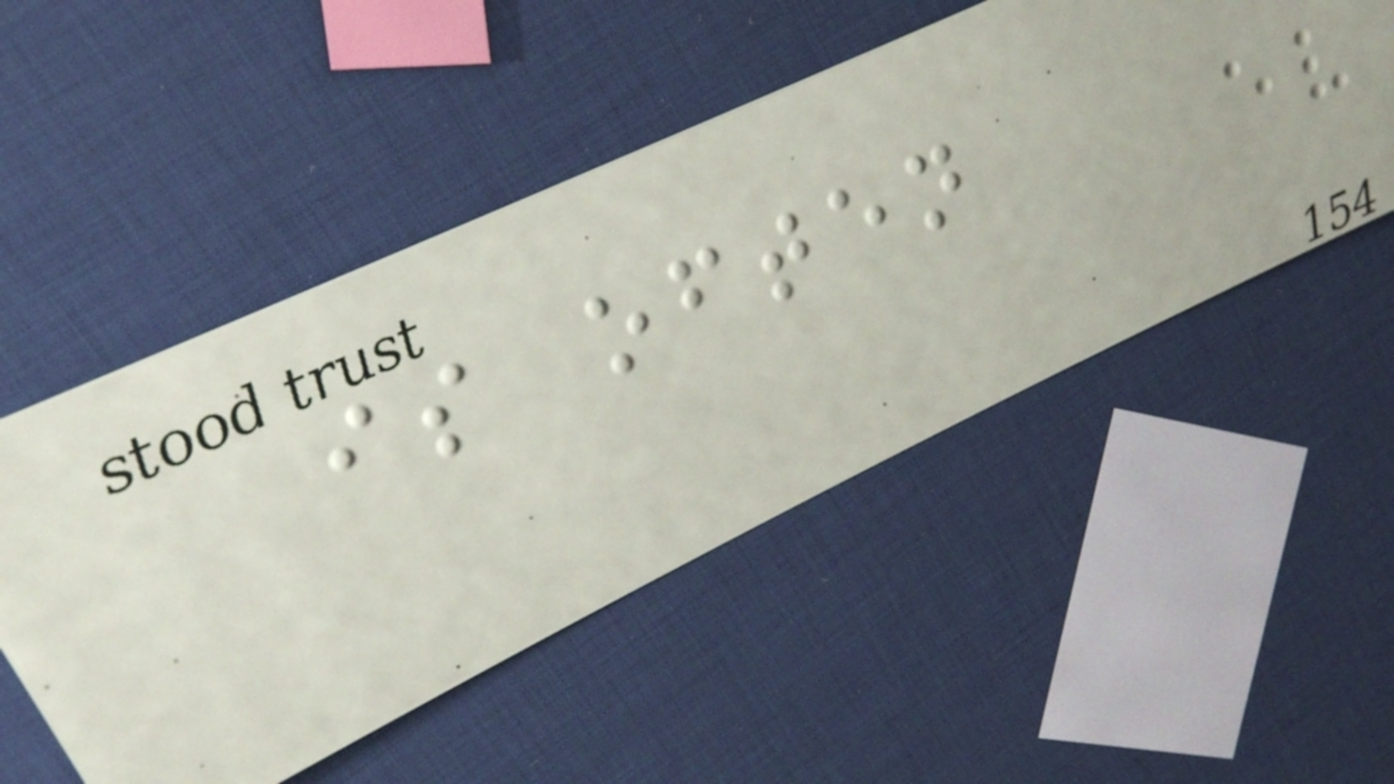is often
